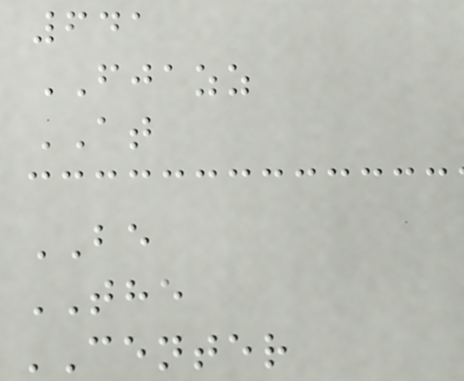641
FJAZZ
AT
BE
THE
CENTER
